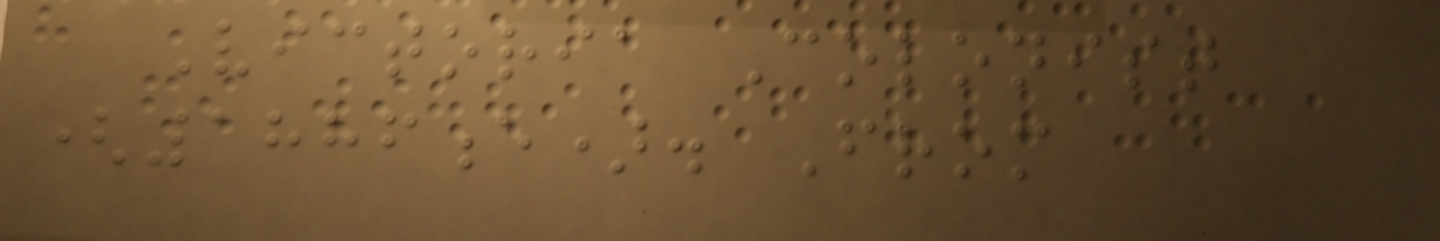Victoria Colonist
(1886e). From
